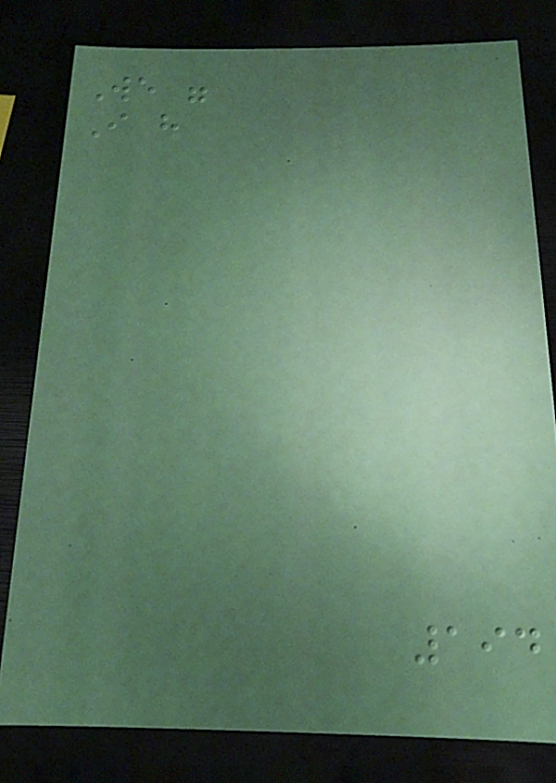We were
I have
194
